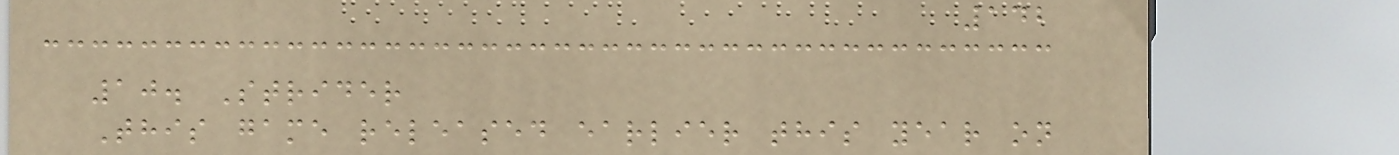142
10. Strider
This game released earlier this year on
